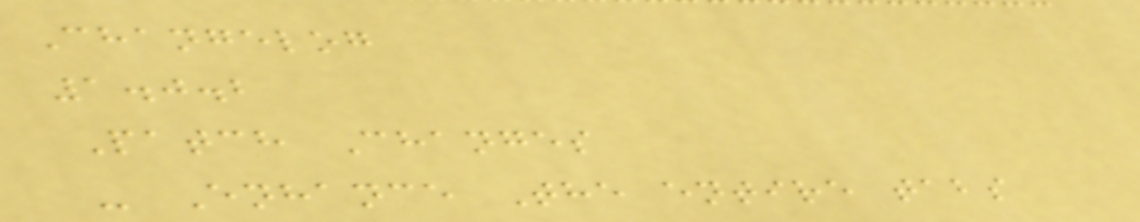Changelog
1.0.2
Patch Changes
- Enhance The entire tabs
